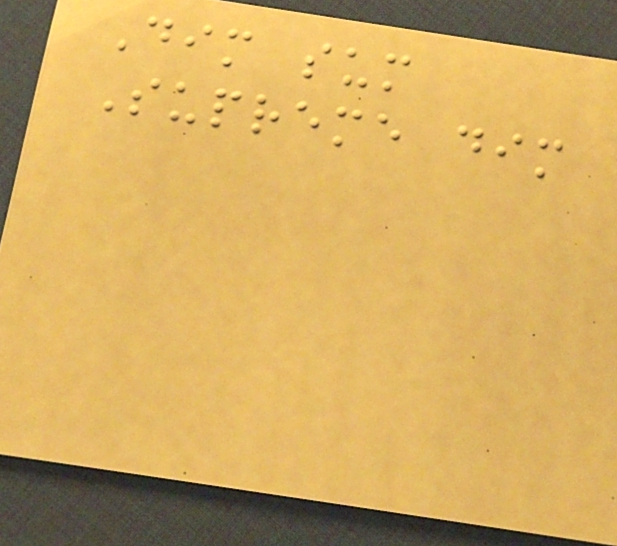Dim sum
Supreme dim
